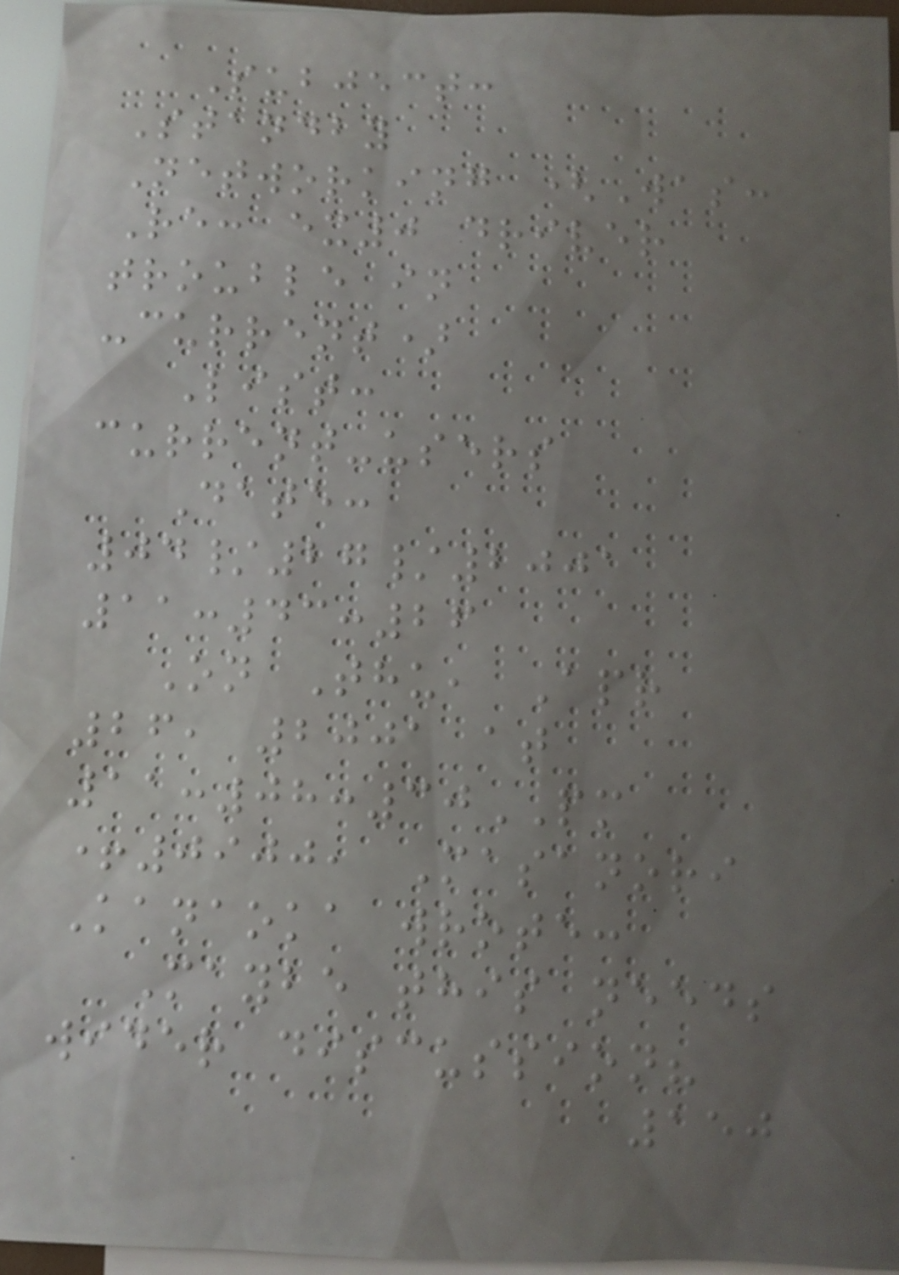Subject:
Standby
Networking (Was:
Re: ex0 driver
trouble in
-current)
List:
current-users
Date:
04/27/2001
11:43:26
On Thu, Apr
26, 2001 at
11:08:30PM
+0900, Masanori
Kanaoka wrote:
Maybe this needs
wider discussion?
150
